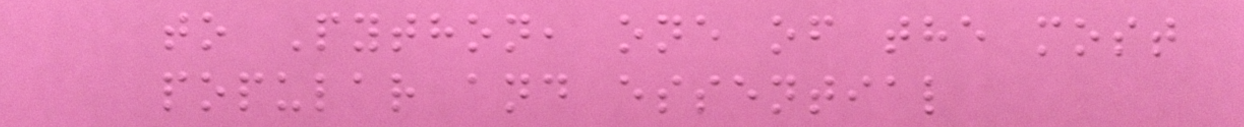to Python, one of the most
popular and essential
